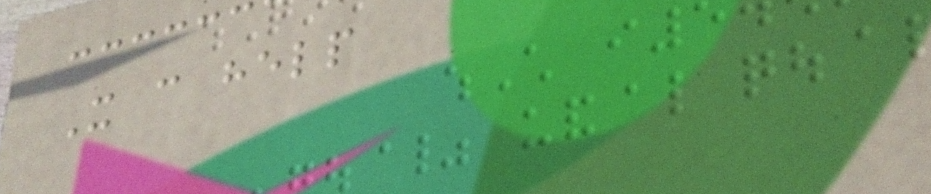It can help
